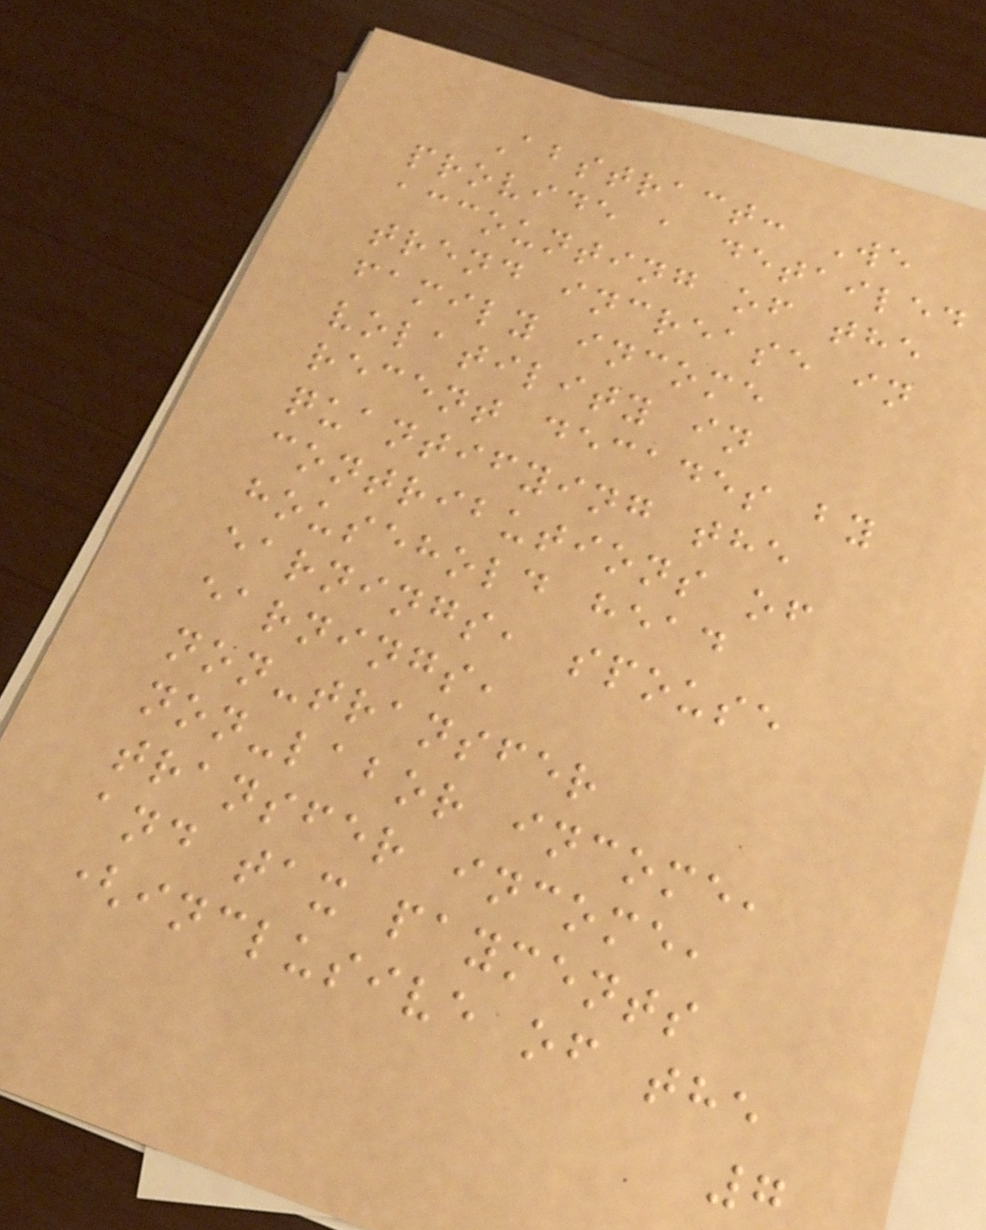Abstract: We
provide a detailed
accounting of the
trend increase in
family income
volatility in
recent decades by
quantifying the
contributions of
household head
earnings, spouse
earnings,
non-transfer
non-labor income,
transfer income,
and tax payments
(inclusive of the
7
